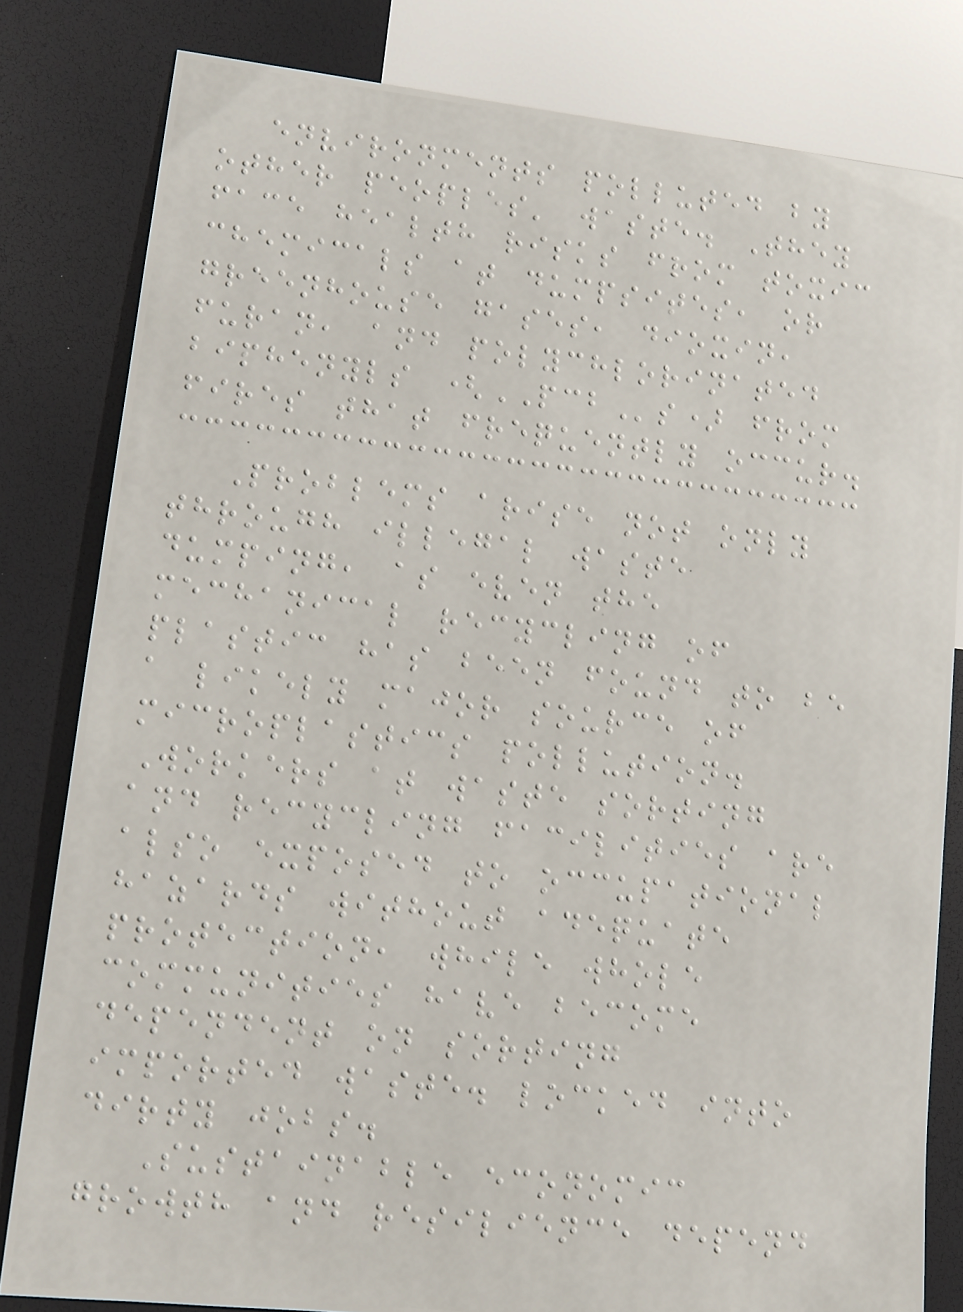environments polluted by
other peoples' waste. They
face health risks from toxic
chemicals at dumpsites, or
greenhouse gases, dioxin,
furan, and polychlorinated
biphenyls (PCBs) from
fires that frequently occur.
Problems arise not only
through illegal waste
dumping, as even the
mechanical recycling of
plastic has been found to be
a likely major source of
microplastics pollution.
Workers at waste sorting
and recycling facilities are
also exposed to occupational
hazards without adequate
protection, while whole
communities have become
dependent on sorting
imported waste. locked into
dirty jobs.
Sustainable economic
growth and resilience depend
